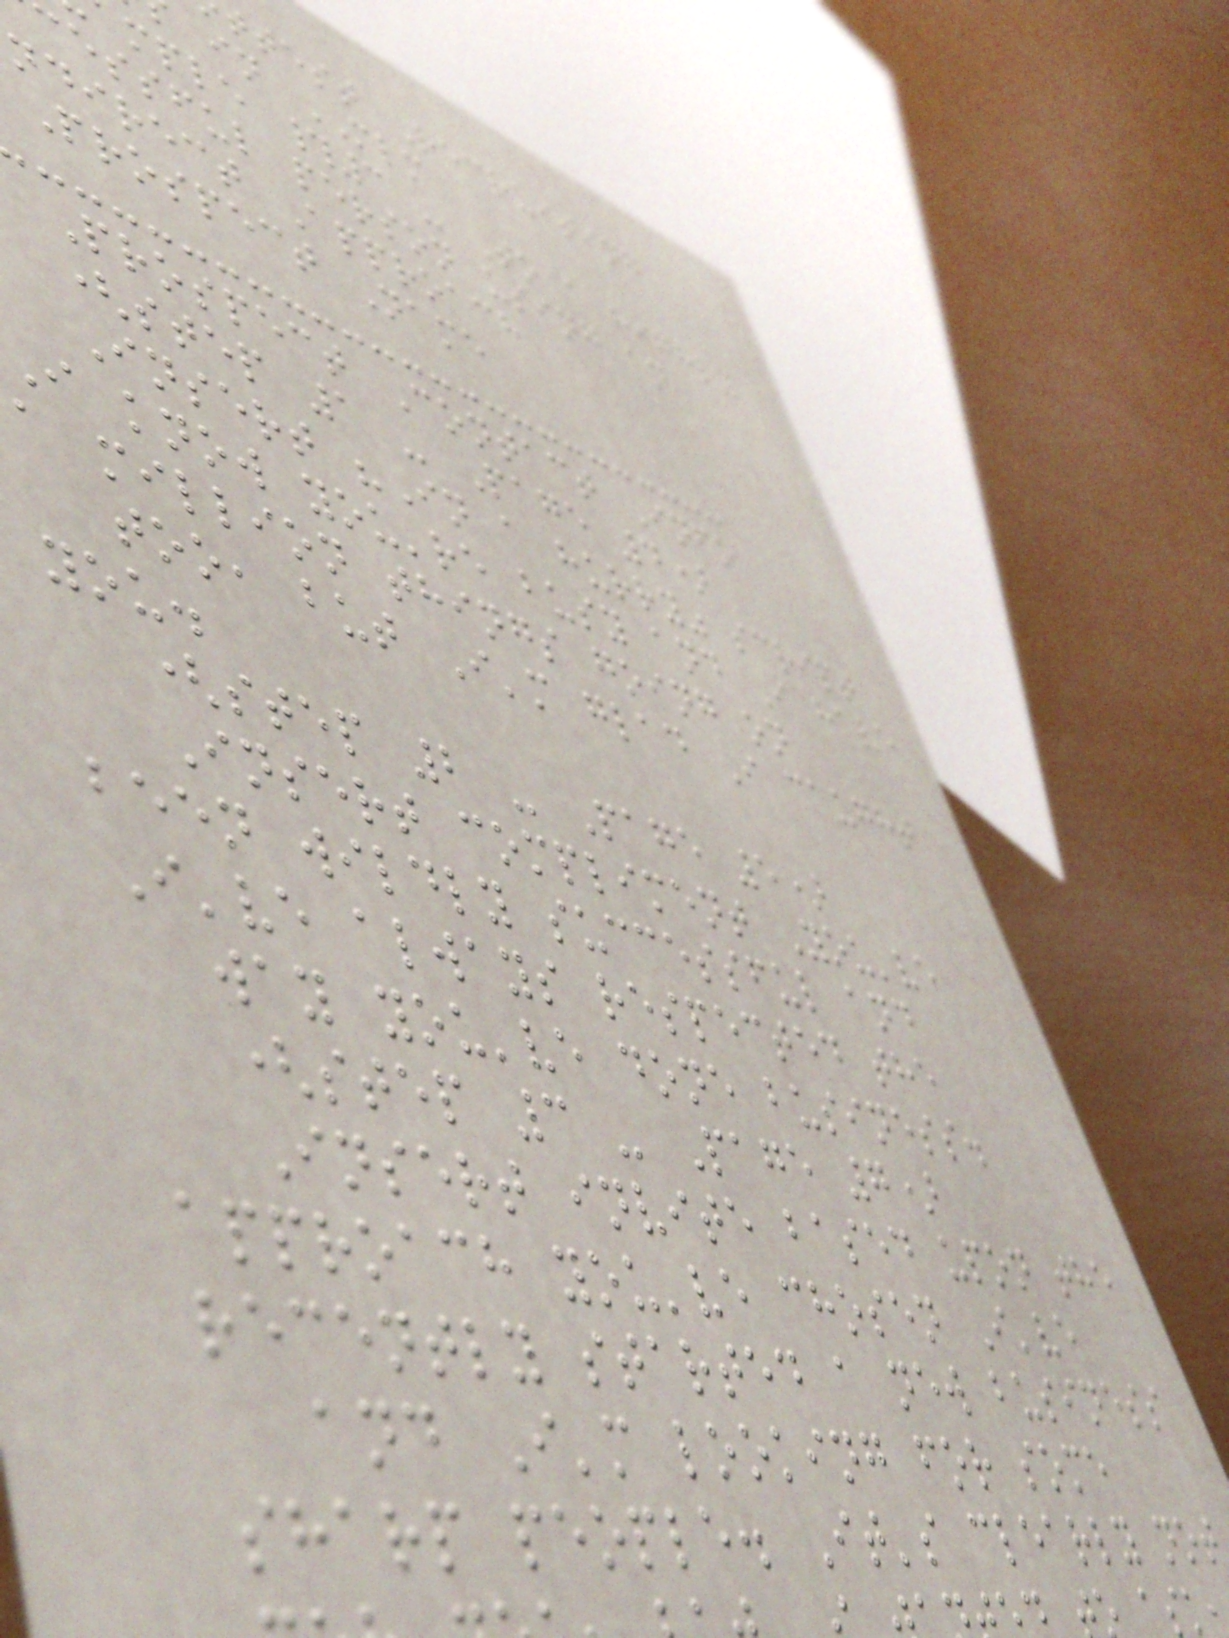ttest Recruiting
in MLM
mple #3 - To a highly
cessful person using an
ndirect Approach
Prospect Name
Prospect Contact Info
(step 1 - Page 4)
Insert "In a hurry" script
i know you're busy and I have
a million things going on
too, but I'm glad I caught
you.
(step 2 - Page 5)
Insert compliment You've
been wildly successful and
I've always respected the
way you've done business.
(step 3 - Page 7)
Insert invite based upon the
approach you've chosen I've
recently started a new business
and I'm looking for some
sharp people. It's clearly not
